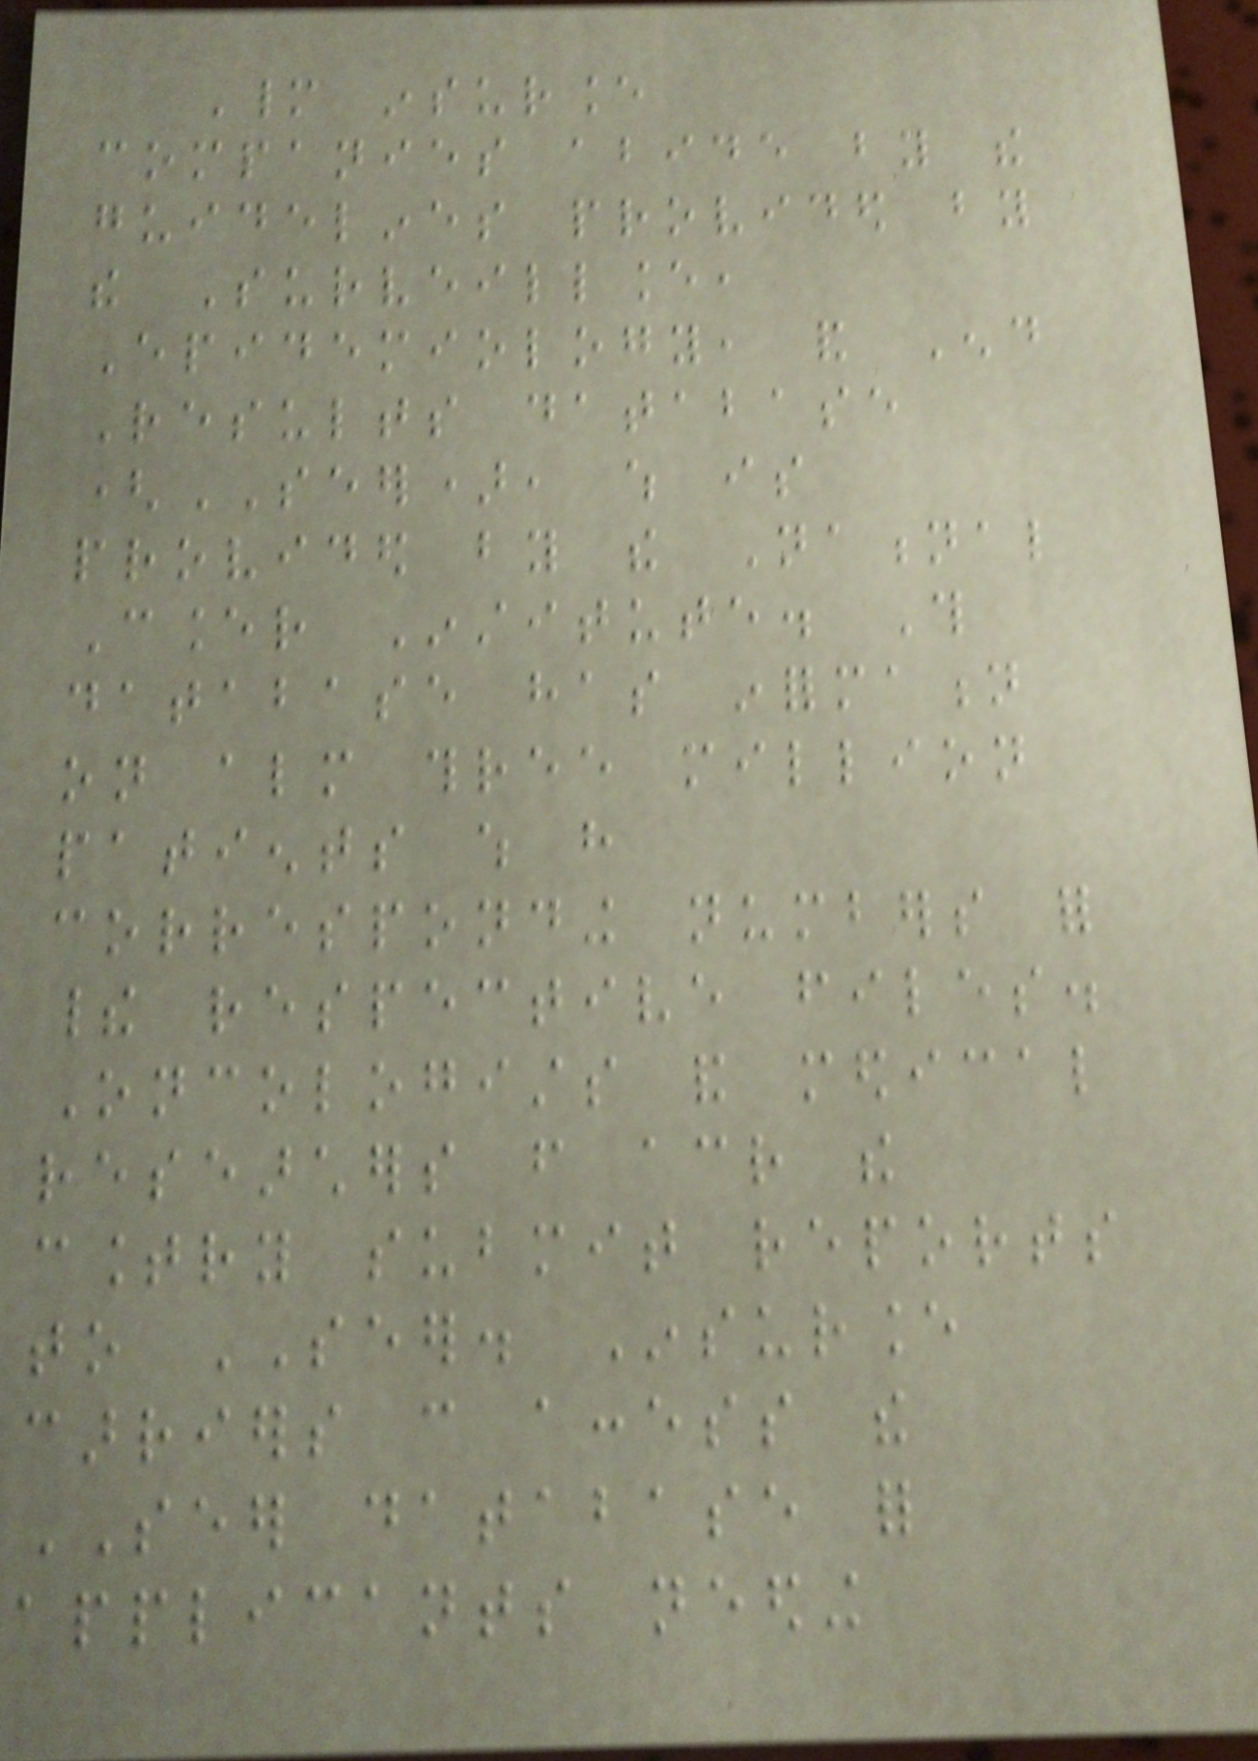Many insurance
companies abide by the
guidelines provided by
the Surveillance,
Epidemiology, and End
Results database
(SEER), which is
provided by the National
Cancer Institute. This
database has information
on almost three million
patients which have
corresponding numbers for
their respective files.
Oncologists and medical
researchers from across the
country submit reports
to SEER. Insurance
carriers can access the
SEER database for
applicants needing
